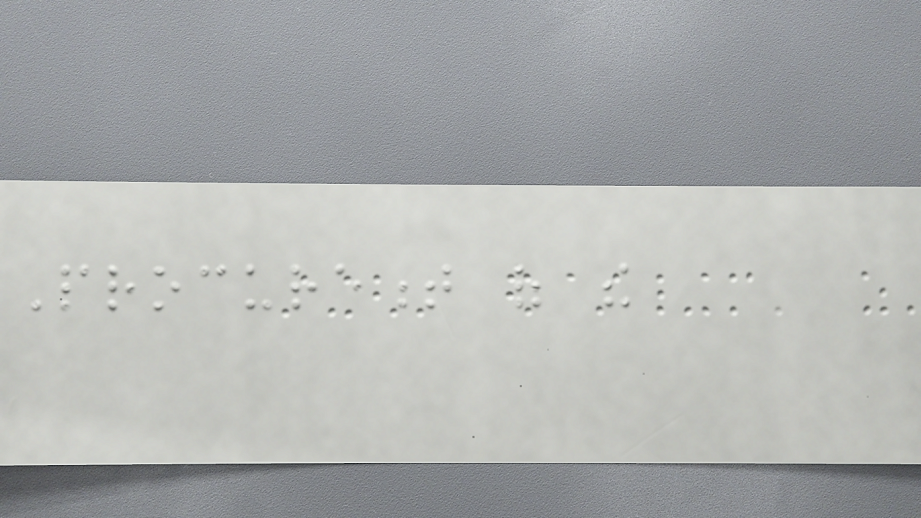Procurement of the
